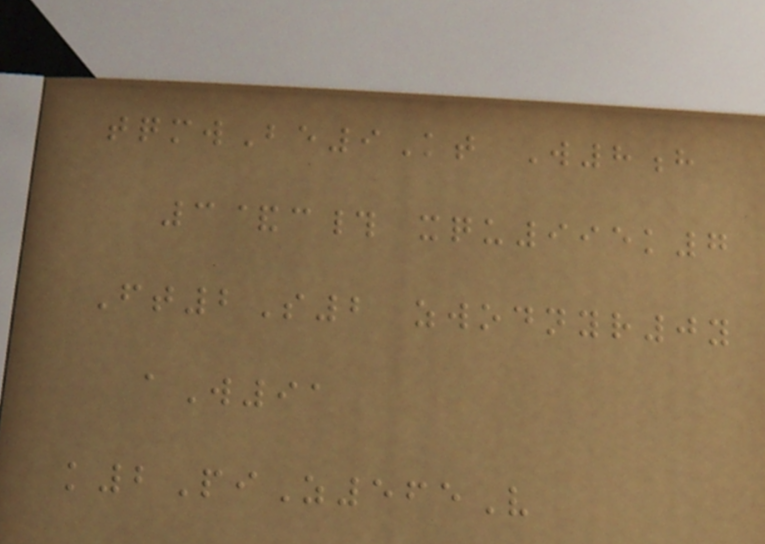tqmwBe9Kt W8h
3&c# xqu995k7
Ft2S2 zwodnyr0y
aW91
k2PiZ565V
